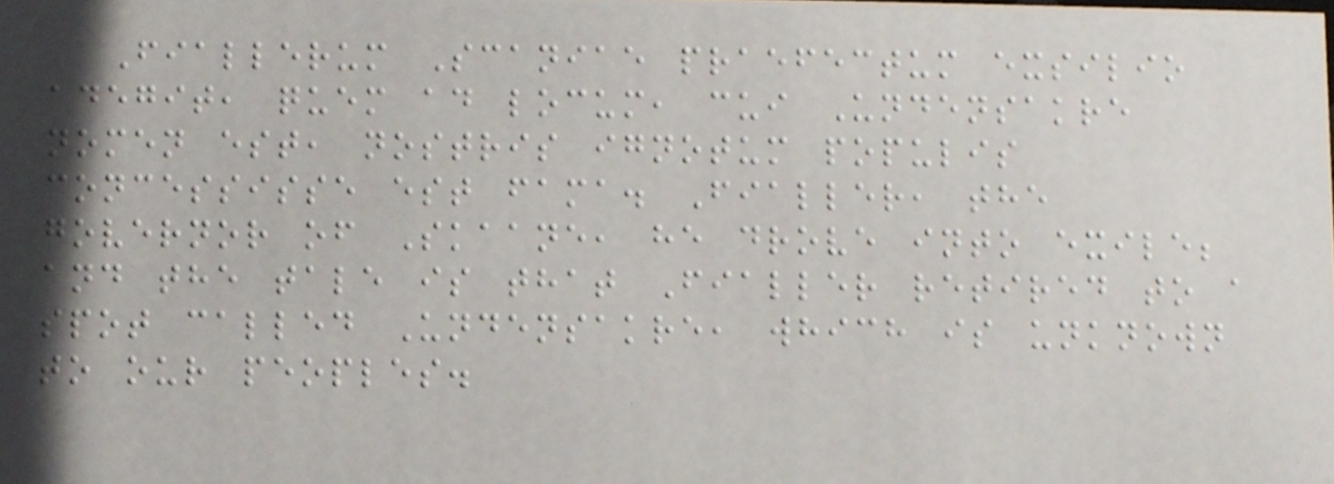Fiallerum Scaniae praefectum exsilio
adegit, quem ad locum, cui Undensakre
nomen est, nostris ignotum populis
concessisse est fama. Fialler, the
governor of Skaane, he drove into exile;
and the tale is that Fialler retired to a
spot called Undensakre, which is unknown
to our peoples.
